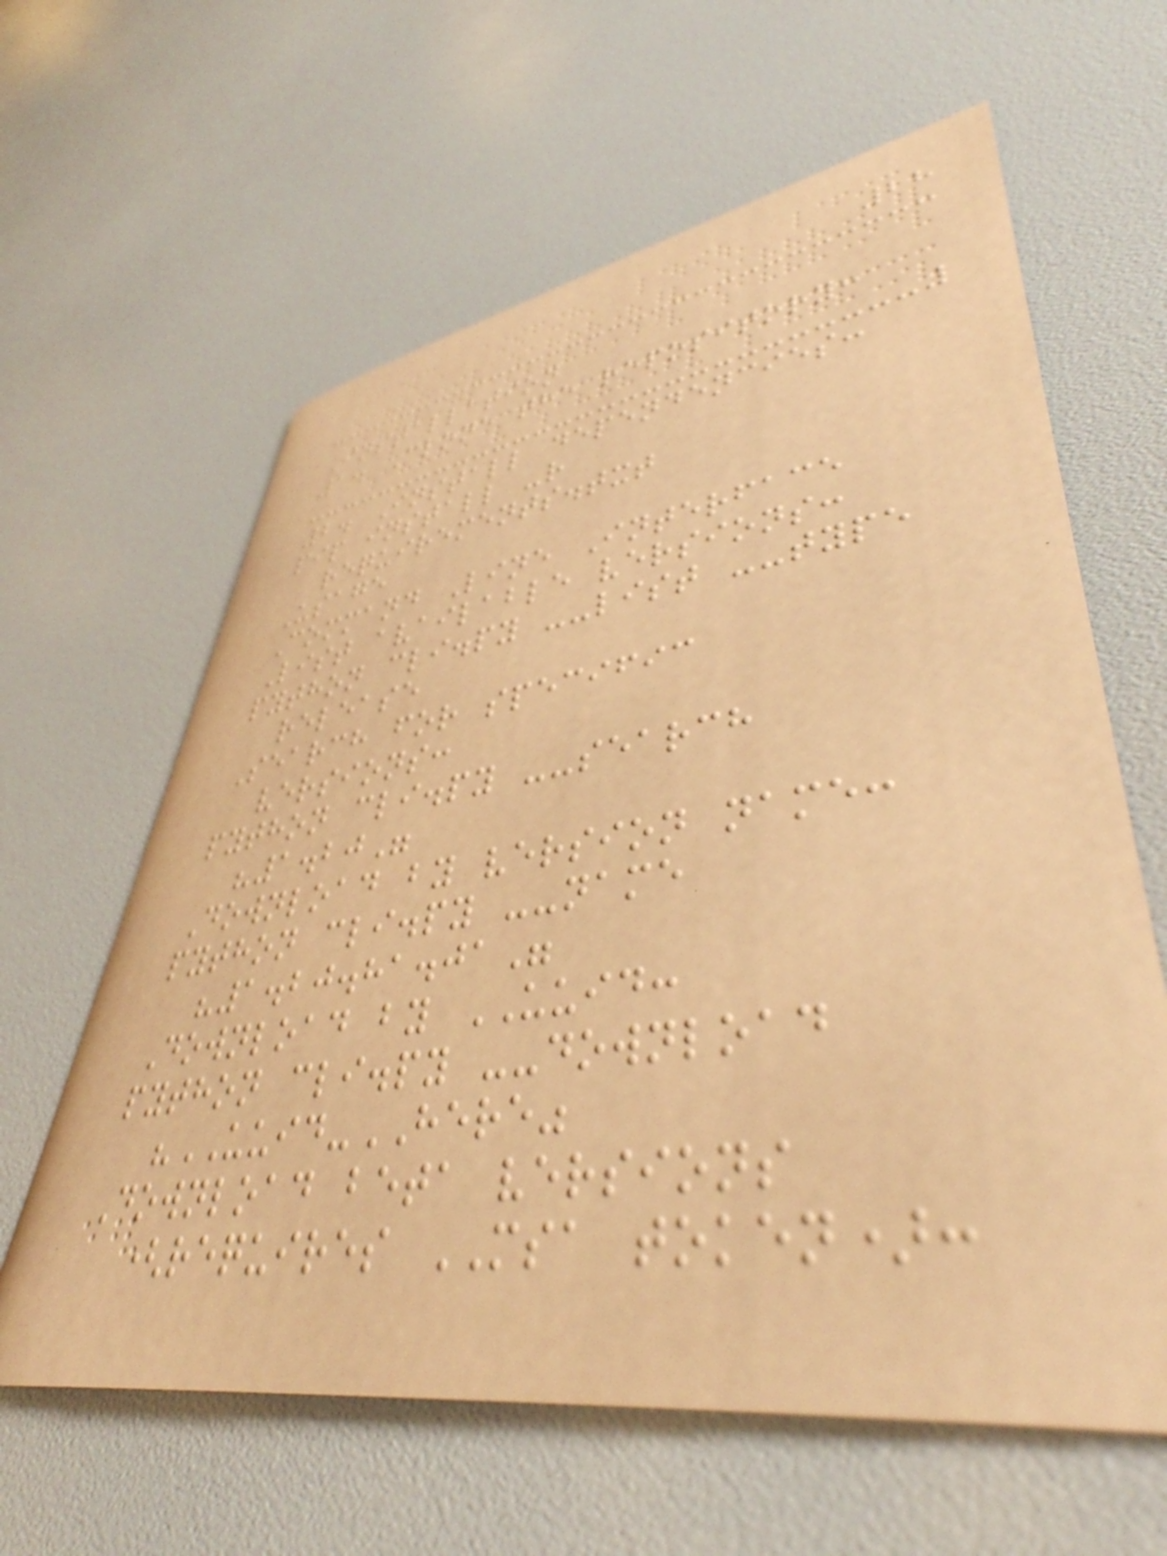28
Installation
1. Clone the repository:
2. Install dependencies:
pip install -r
requirements.txt
Usage
Command Line Interface
List available versions:
python cli.py --list --type
release
Search for specific
versions:
python cli.py --search
"1.20"
Download by version name:
python cli.py --name
"1.20.81.01"
Download by UUID:
python cli.py --download
"UUID-HERE"
Download beta versions
(requires MSA token):
